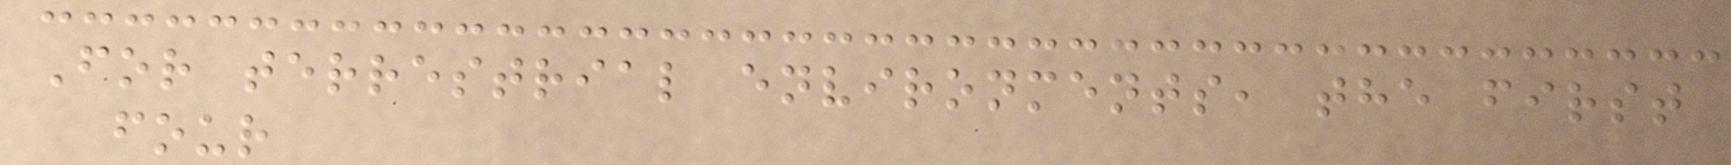For terrestrial environments, the first
four
